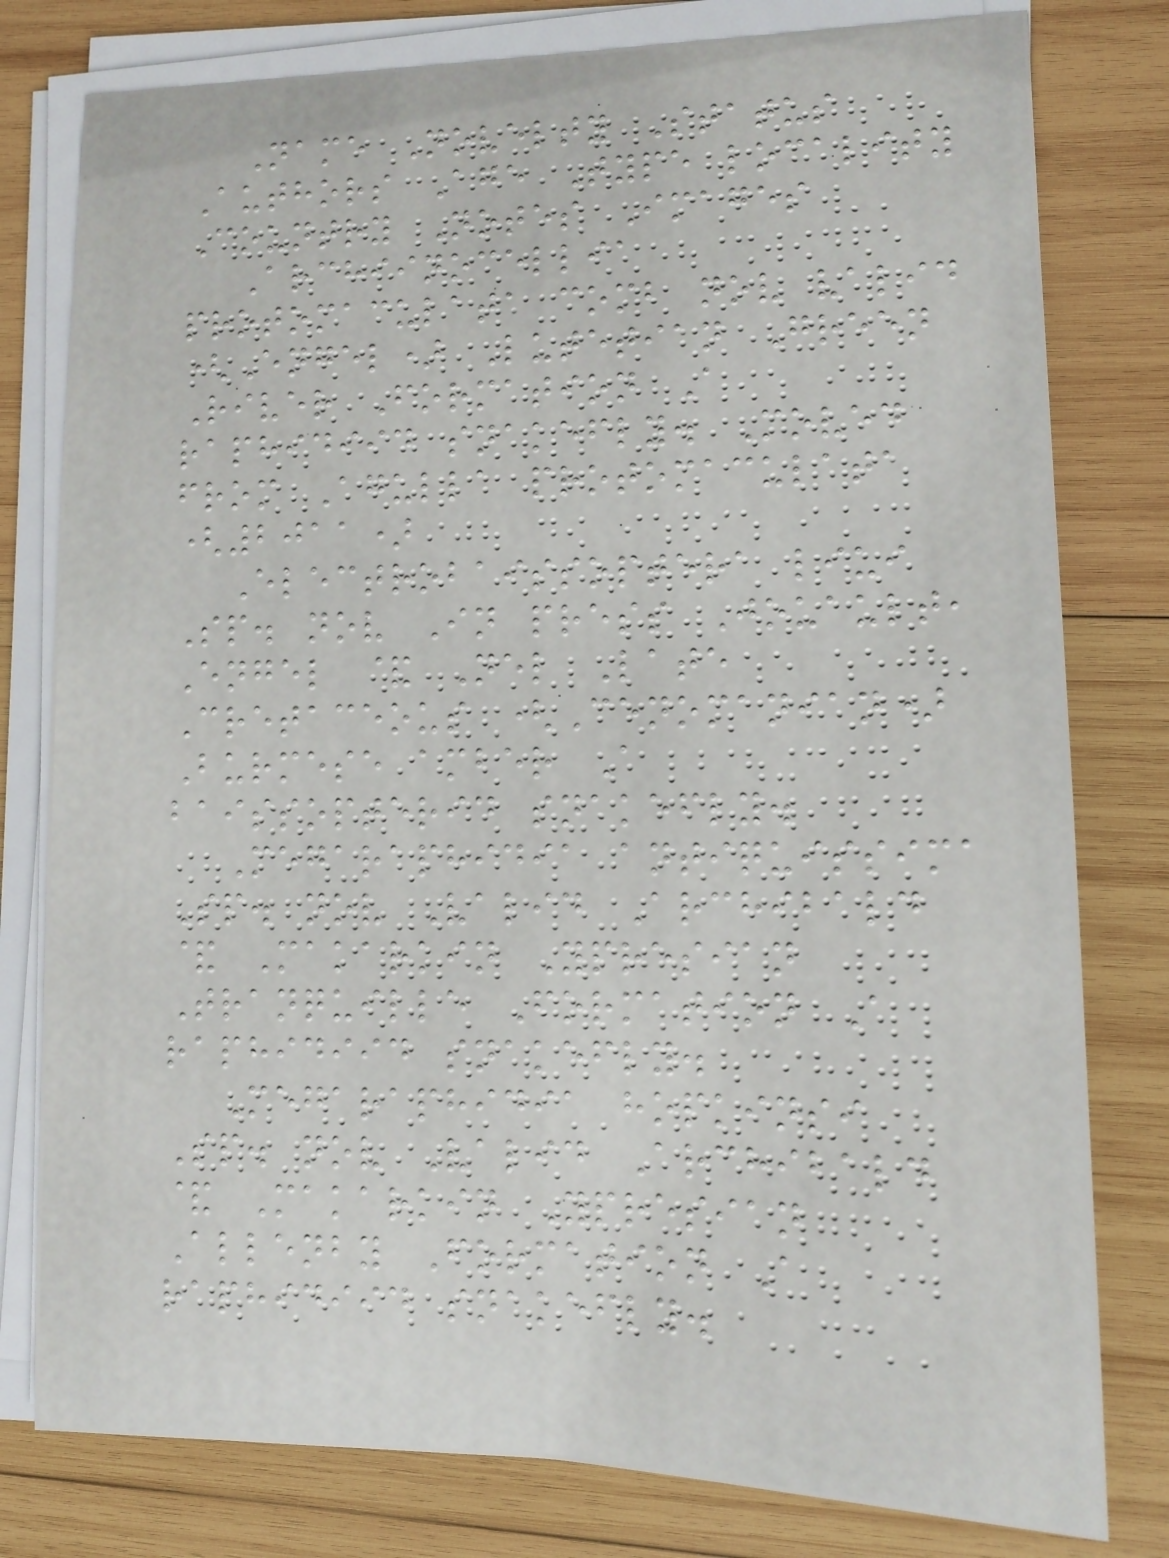Name Novelty Status
Authors Age Type locality
Country Notes Images
Archiinocellia
protomaculata comb nov valid
(Engel) Lutetian Green
River Formation A
raphidiid snakefly. Moved
from Agulla protomaculata
(2011)
Electrobaissoptera liui
Sp. nov In press Jouault,
Engel & Nel Late
Cretaceous (Cenomanian)
Burmese amber A
baissopterid snakefly.
Megaraphidia antiquissima
Sp. nov Valid Archibald
& Makarkin Ypresian
Tranquille Formation A
raphidiid snakefly.
Megaraphidia hopkinsi
Sp. nov Valid Archibald
& Makarkin Ypresian
Allenby Formation A
raphidiid snakefly.
